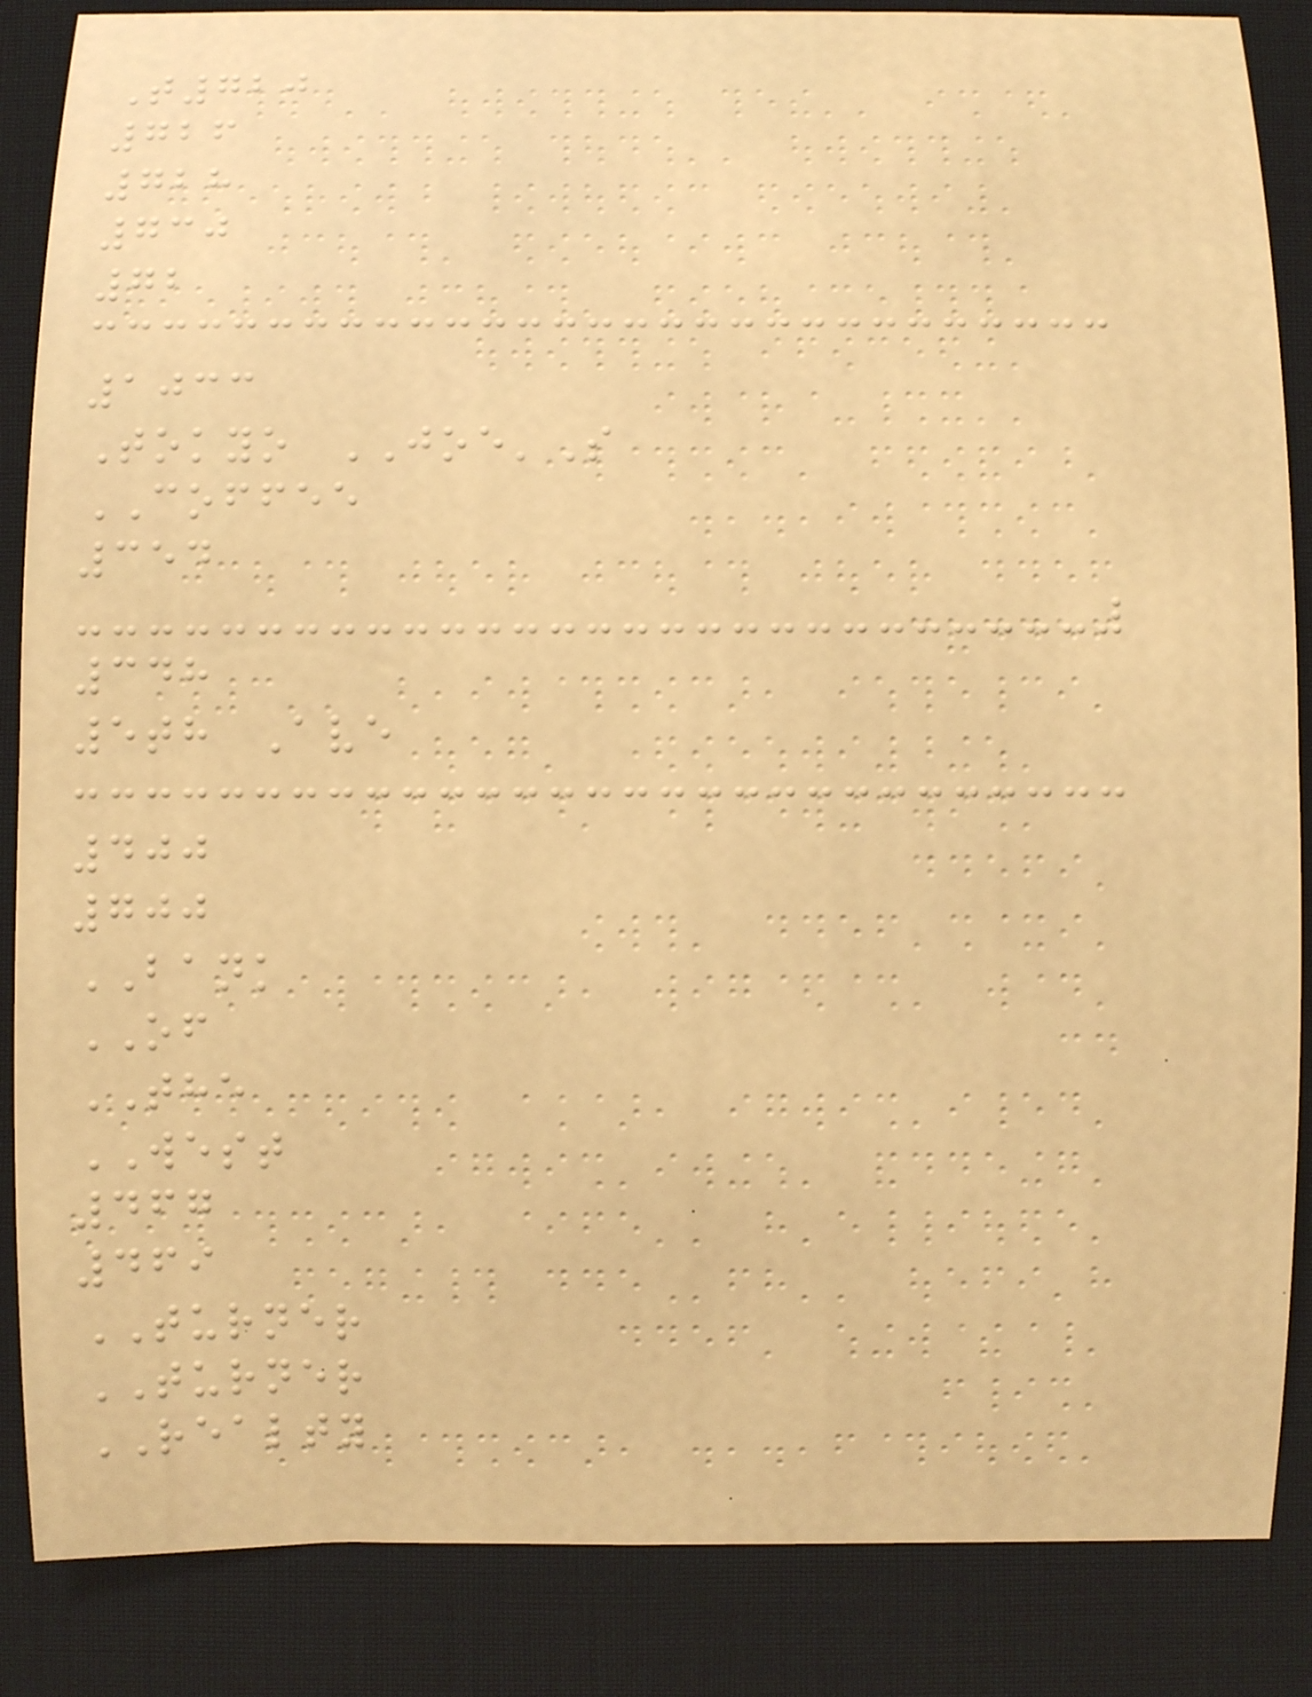T720
726
728
730
72
1033
Tokyo JOE'S
COFFEE
354
348
5th Ave
400
700
BANK
OF
THE
WEST
467
469
TURNER
TURNER
REALTY
